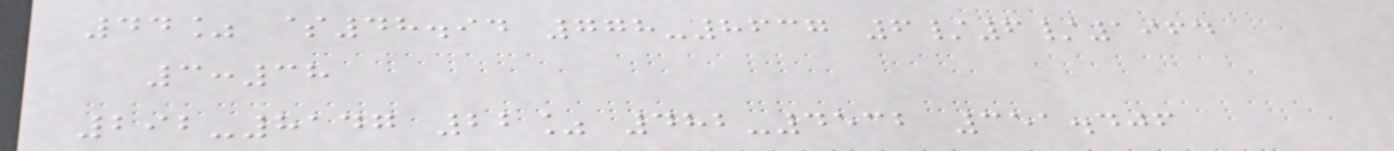44% $48.94 778-8637 6/6/1964
3:38
292-8147 22% 482-4532 351.406
